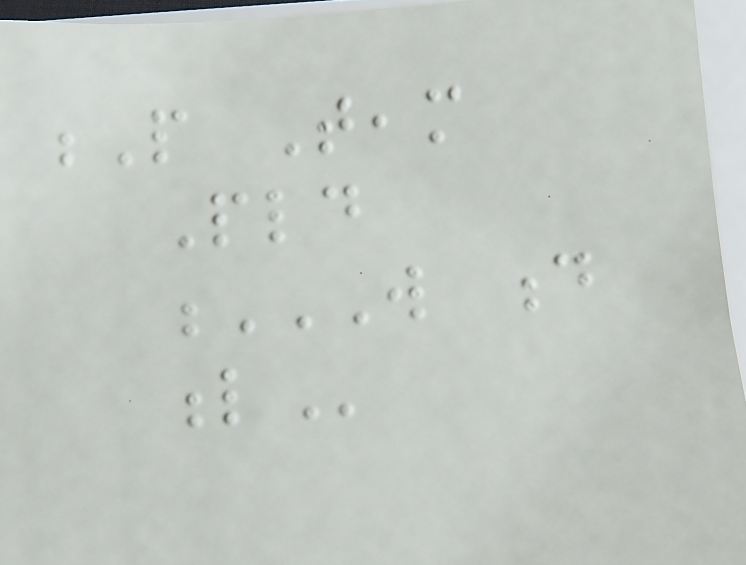P Team
Pld
W D
L
